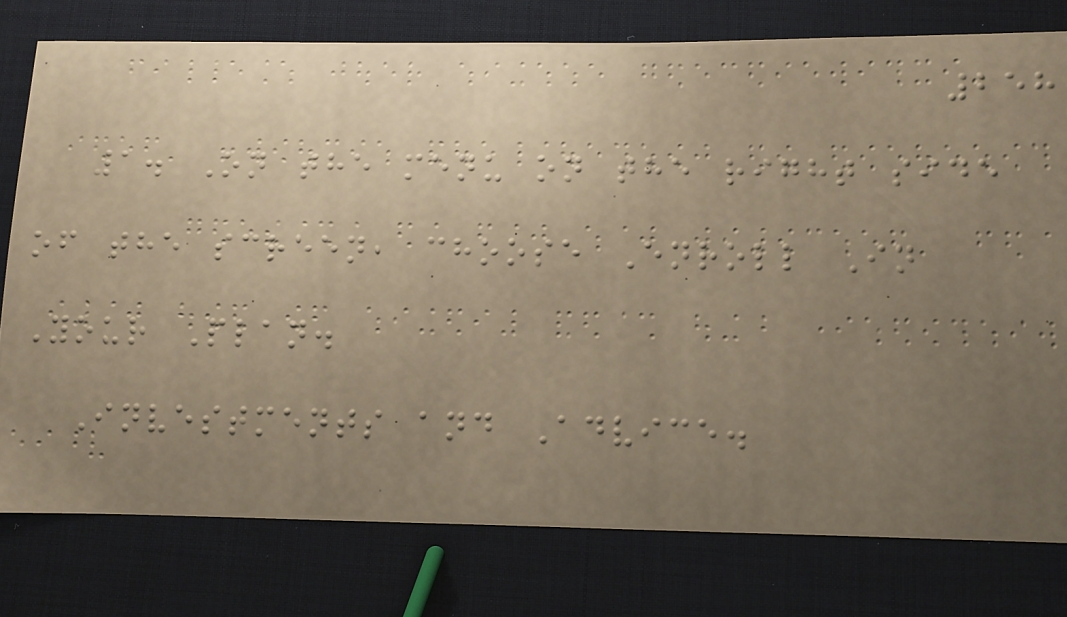258
1. On the menu on the right side
of the screen, choose Enroll In
Your Plan.
Investments and Advice.
